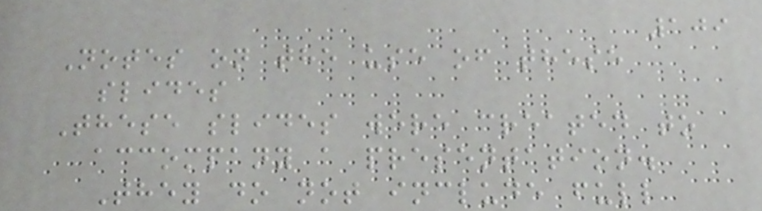109
Notes on the use of these
slides
These slides were created to
accompany a presentation.
They do not include full
